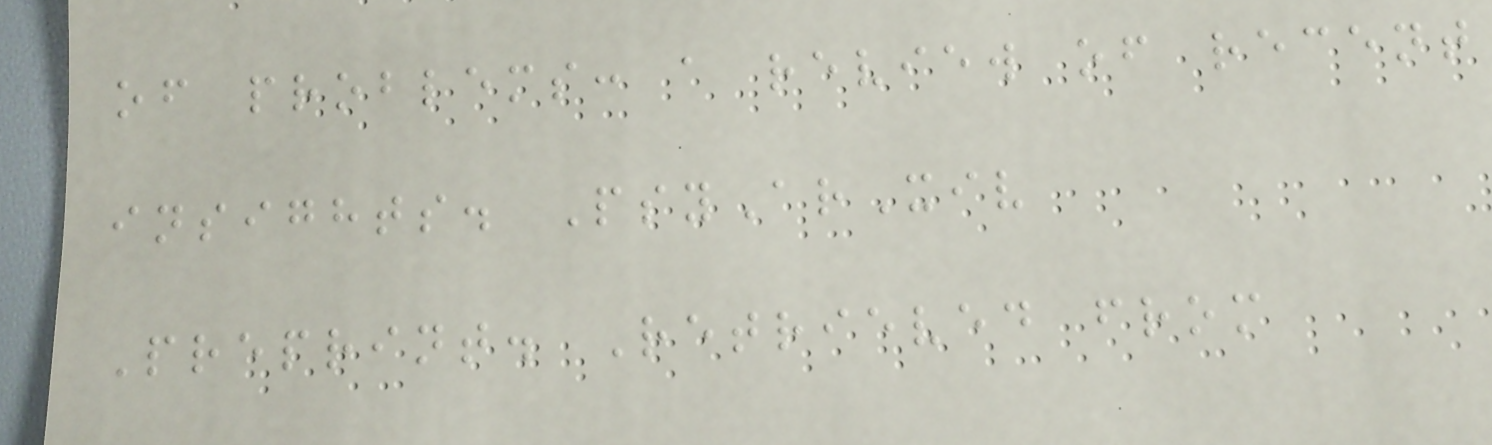of problems: a review of recent
insights. PsyArXiv
Preprint. Retrieved from
